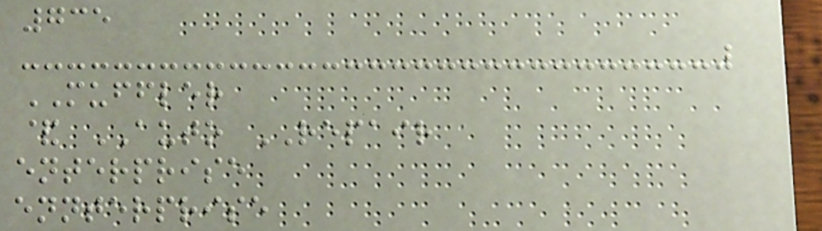735
MUFFLER
& AUTO REPAIR
enterprise
ennterprise
